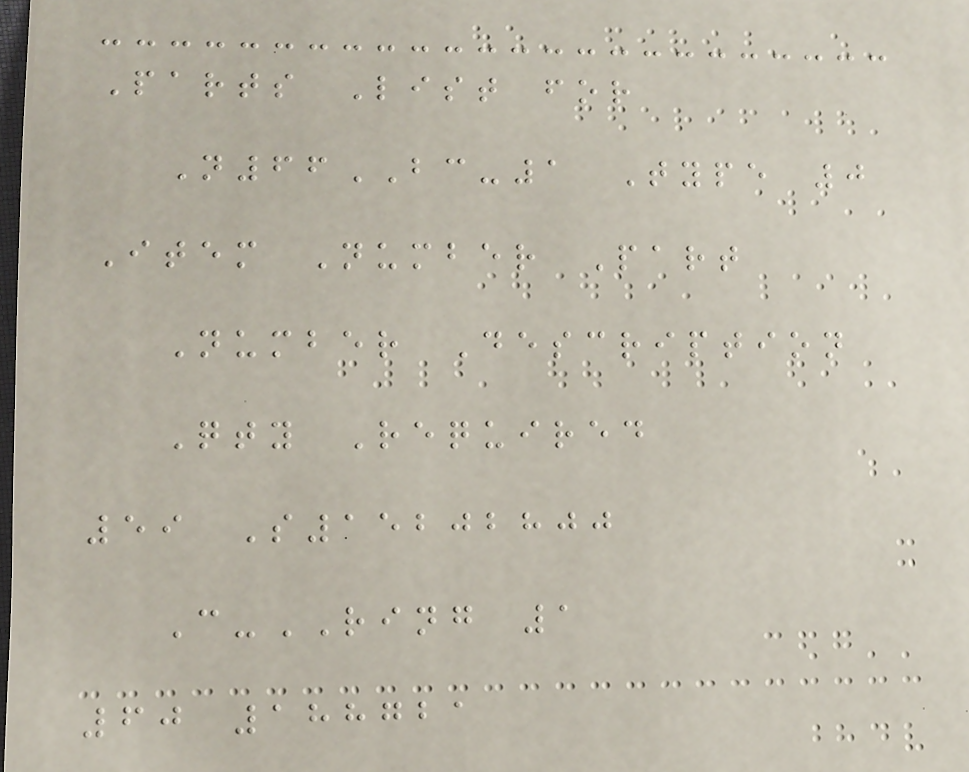Parts List for
N66BC-1 Type 0
Item Number Part
Number Description
Qty Required
59 S15202800
C-RING 1
60 188721
